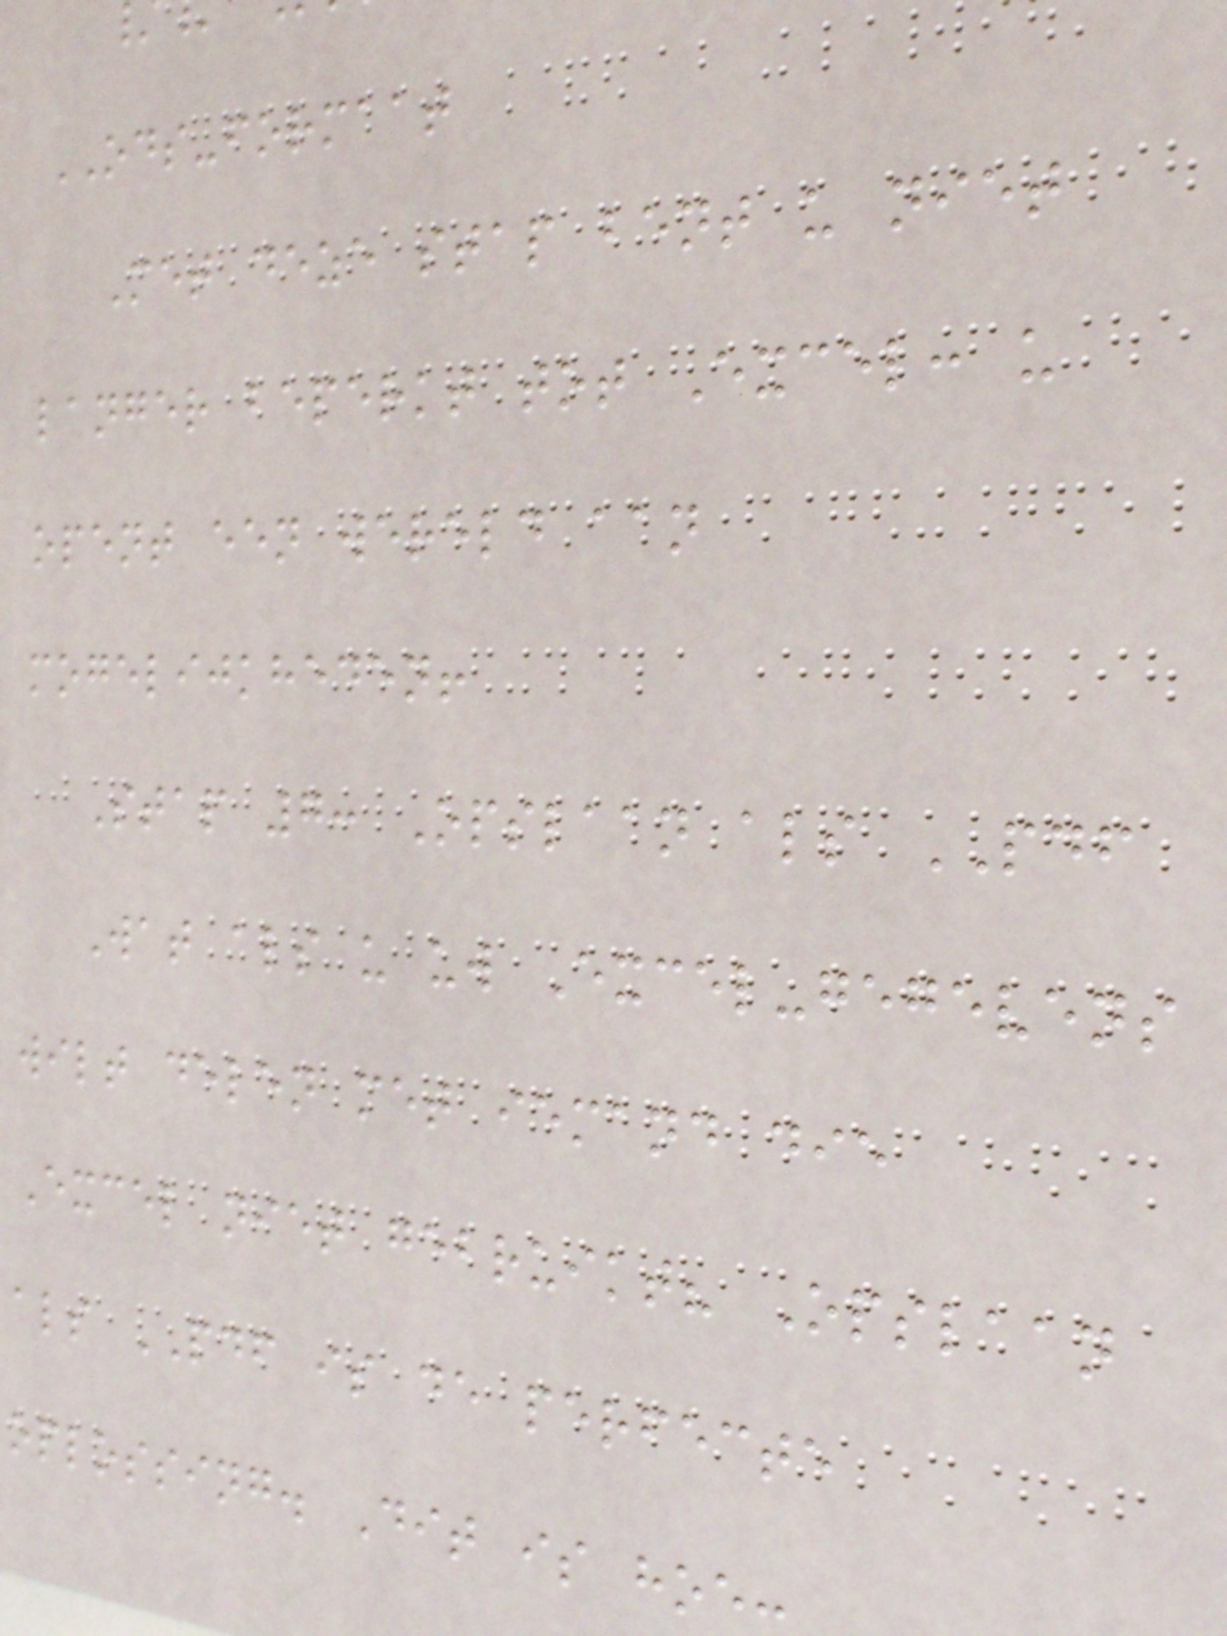ODS-formaat
Met deze stap bent u niet
langer beperkt tot Excel: u
opent een wereld aan
mogelijkheden!
Stap 7: Opslaan als PDF
Wat als u uw Excel-gegevens
wilt delen met iemand die
Excel niet gebruikt? Opslaan
als PDF is de perfecte
oplossing. Dit is hoe
